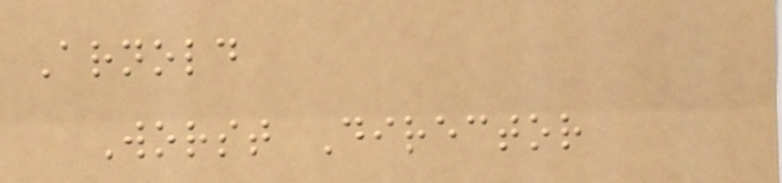Arnold
Worst Director
